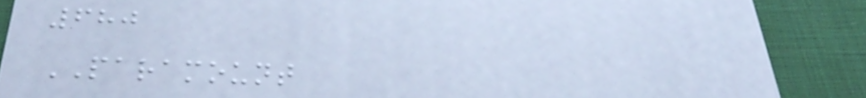680
PARAMOUNT
